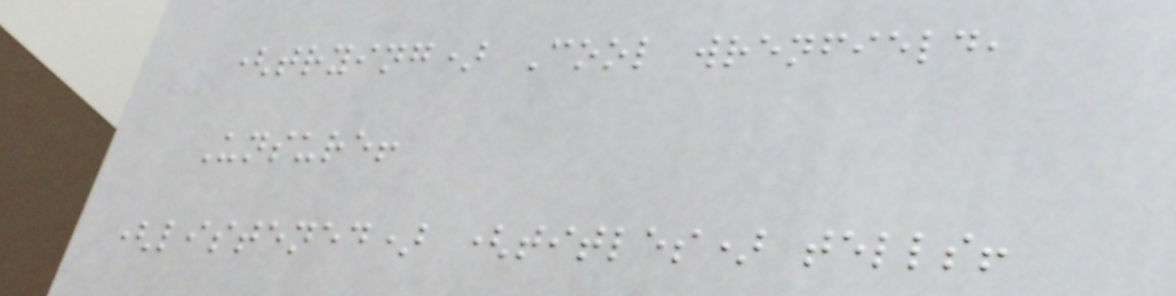(trying) Cool wrenfield,
Unsure!
(listened) (titles) tells!
